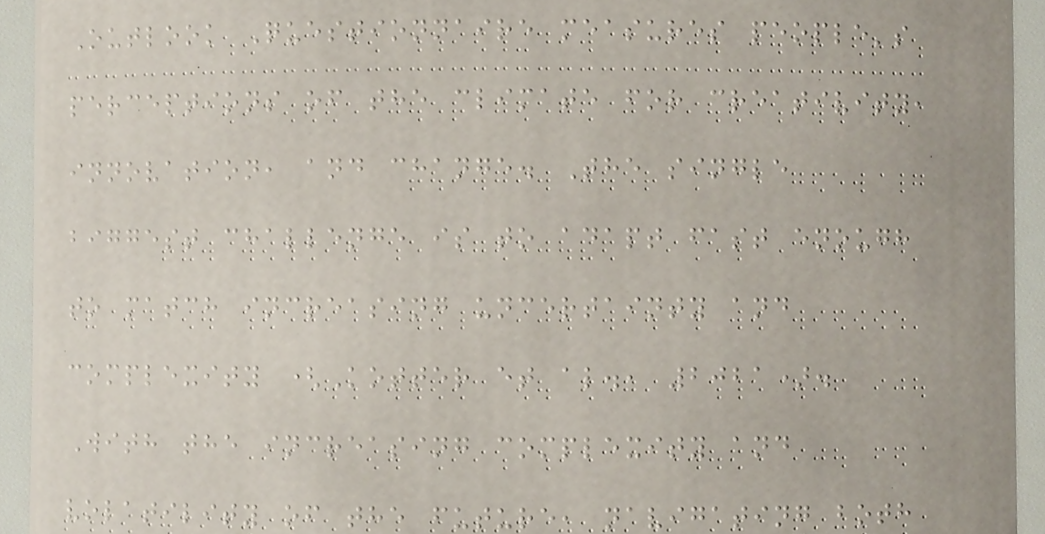Outlook Questionnaire measures people's
perceptions of the climate for creativity,
innovation, and change. The single
biggest challenge is to adapt fast enough
to match increasing uncertainty and
complexity (Kotter et al., 2021).
With the increasing complexity and
volatility of the future, navigating both
